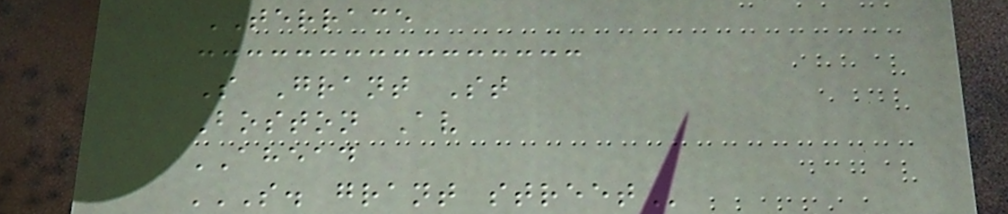TERRACE
S Grant St
Boston Av
AHEAD
S. GRANT STREET
